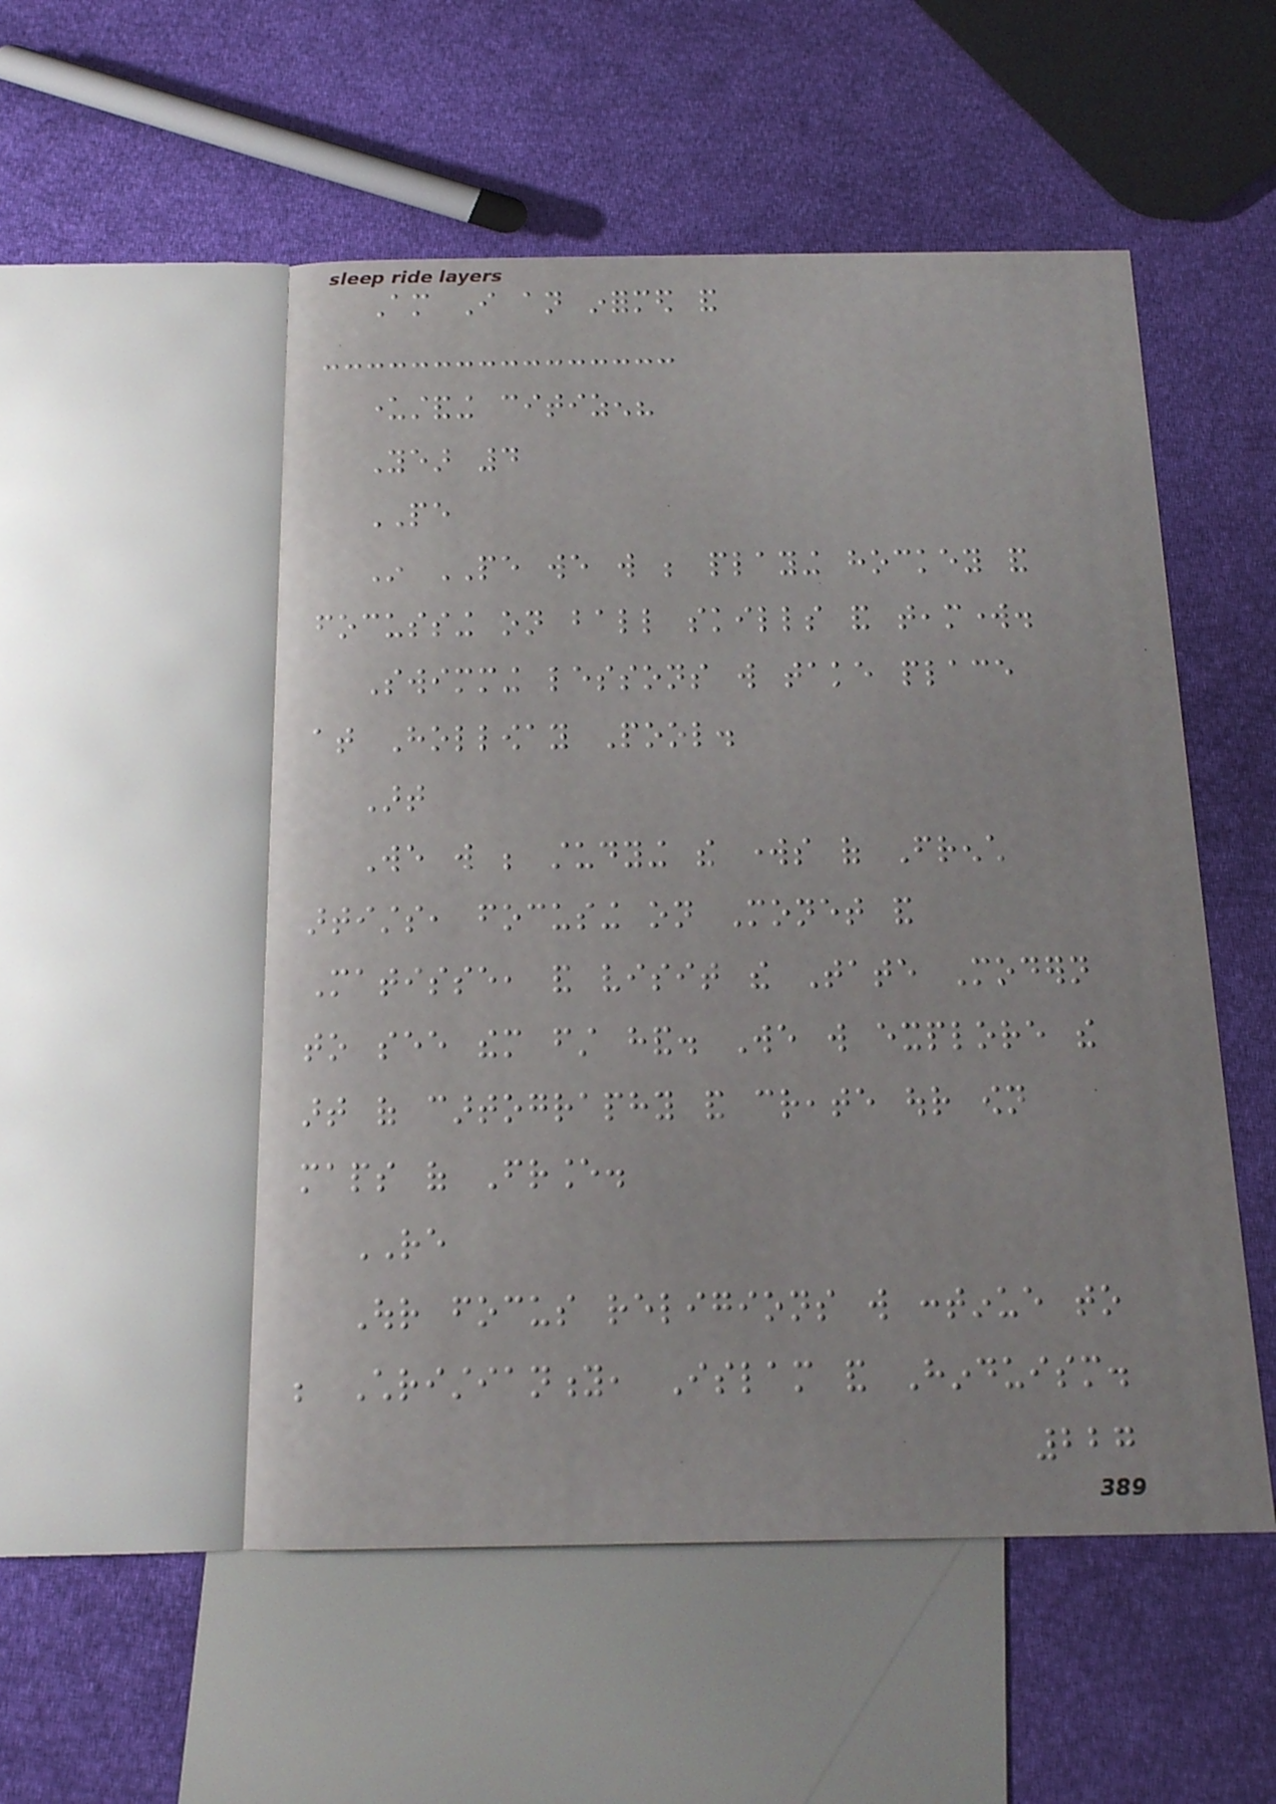Am I an informed and
understanding citizen?
Year 4
PE
In PE we will be playing hockey and
focussing on ball skills and teamwork.
Swimming lessons will take place
at Holloway Pool.
Art
We will be studying the works of French
artists, focusing on Monet and
Matisse, and visit the Tate Modern
to see them first hand. We will explore the
art of cartography and create our own
maps of France.
RE
Our focus religions will continue to
be Christianity, Islam and Hinduism.
227
